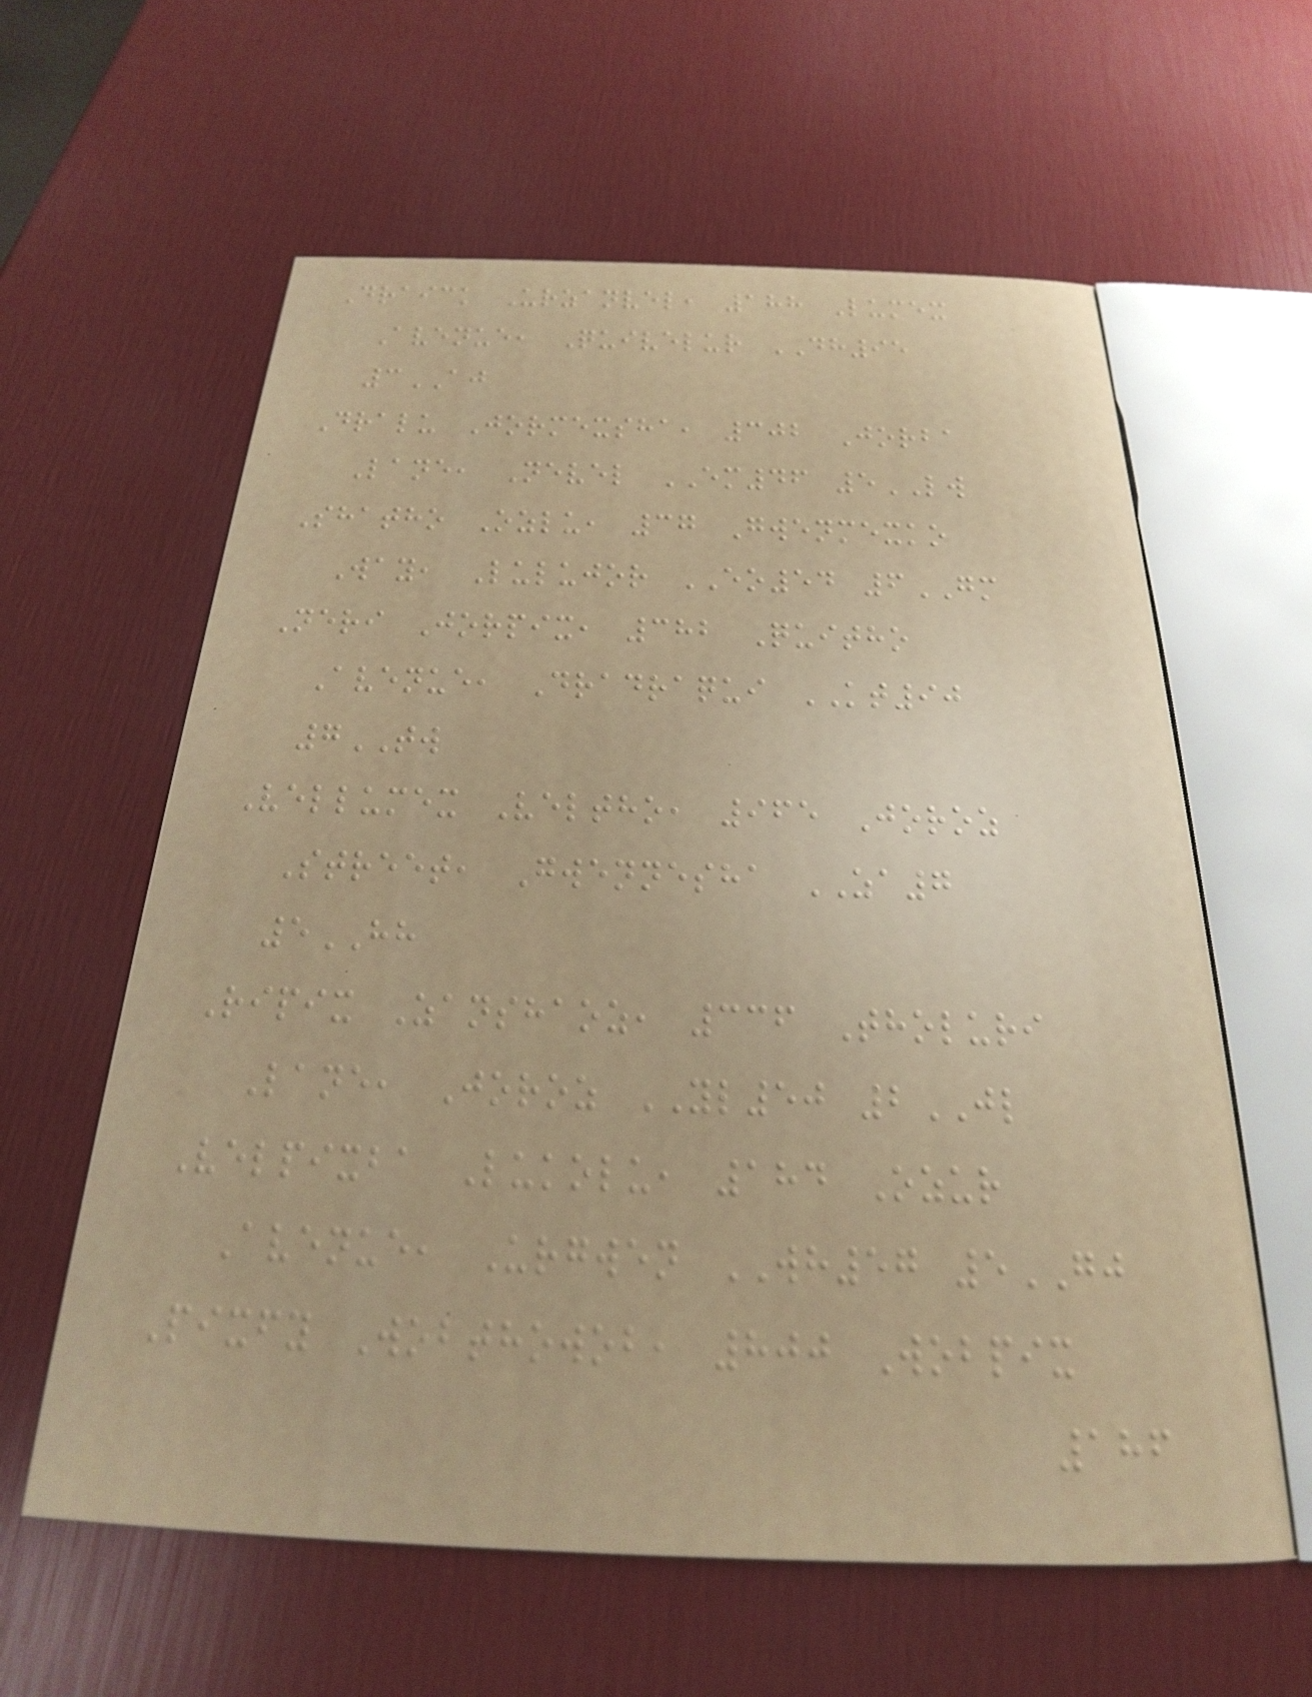Draick Urzanvel, 188 Lumex
Avenue, Quivelur DH95
3AJ
Dralu Jormexsha, 302 Jorba
Lane, Nevel EM46 5LW
Shatho Ozlu, 37 Gwenmexko
Way, Lulujor EO54 6GM
Neri Jorpix, 382 Quitho
Avenue, Dradraqui KT90
7TW
Vellumex Veltho, 965 Joroz
Street, Gwennesha ZA7
5HH
Ripix Zanshaoz, 336 Tholuri
Lane, Joroz YL50 2JL
Velpixba Lukolu, 184 Ozur
Avenue, Urgwen WH57 5GJ
Pixfy Wobthowob, 800 Wobpix
186
